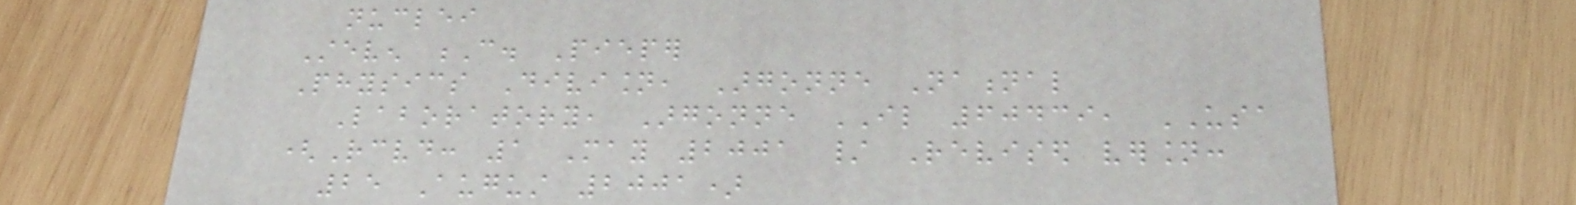nuclei
Steven C. Pieper
Physics Division, Argonne National
Laboratory, Argonne IL 60439, USA
(Received: 1 May 2001 / Revised version:
25 August 2001)
